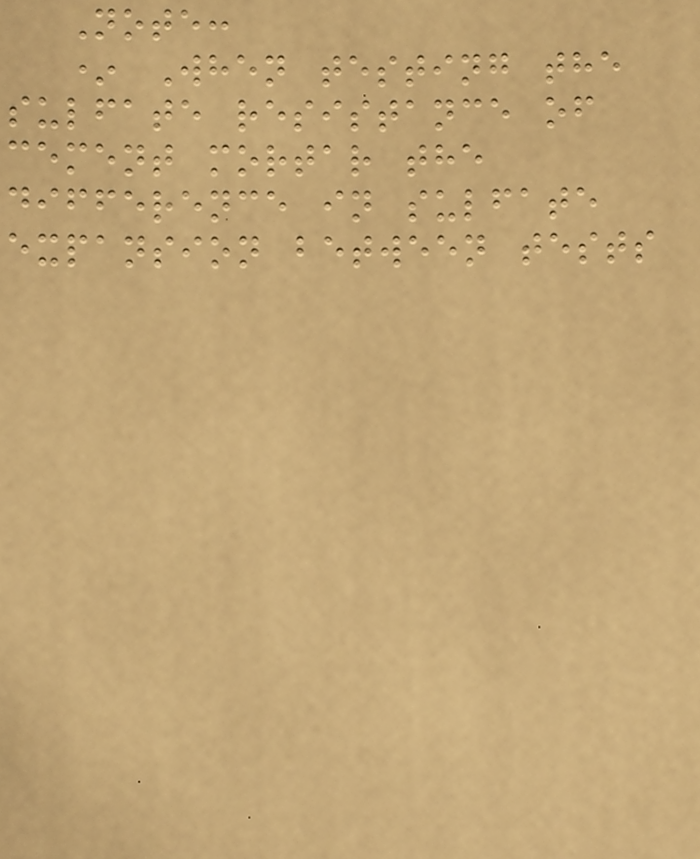Note:
* When testing the
sulfate resistance of
cement mortar the
difference in sulfate
expansion between tests
